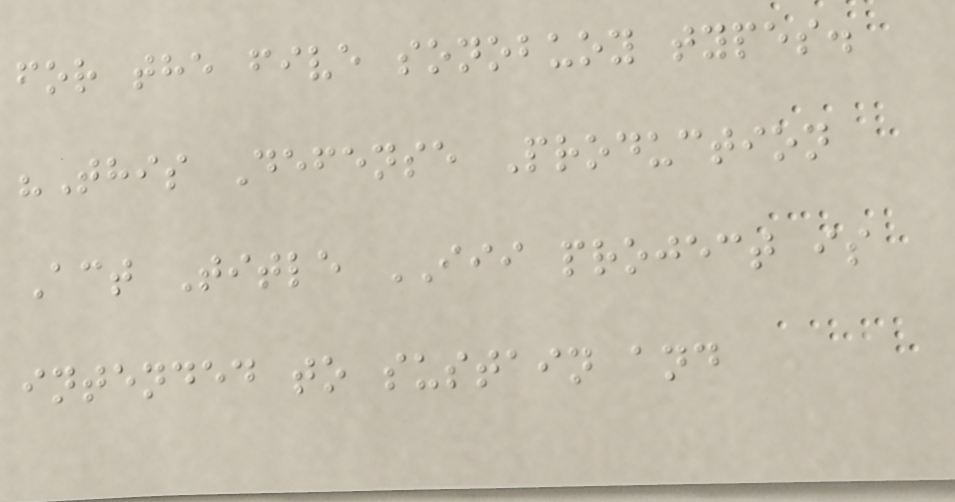for the five sonobuoy types.
"This Defense Production
Act Title III project is
intended to sustain and
